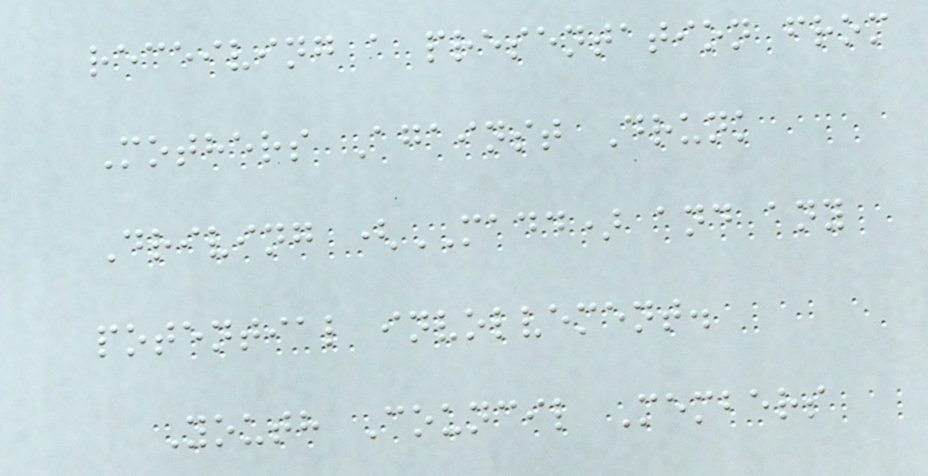receiving a presentation from
Mothers Against Drunk
Driving (MADD) and any
potential involvement.
Youth Council Members
